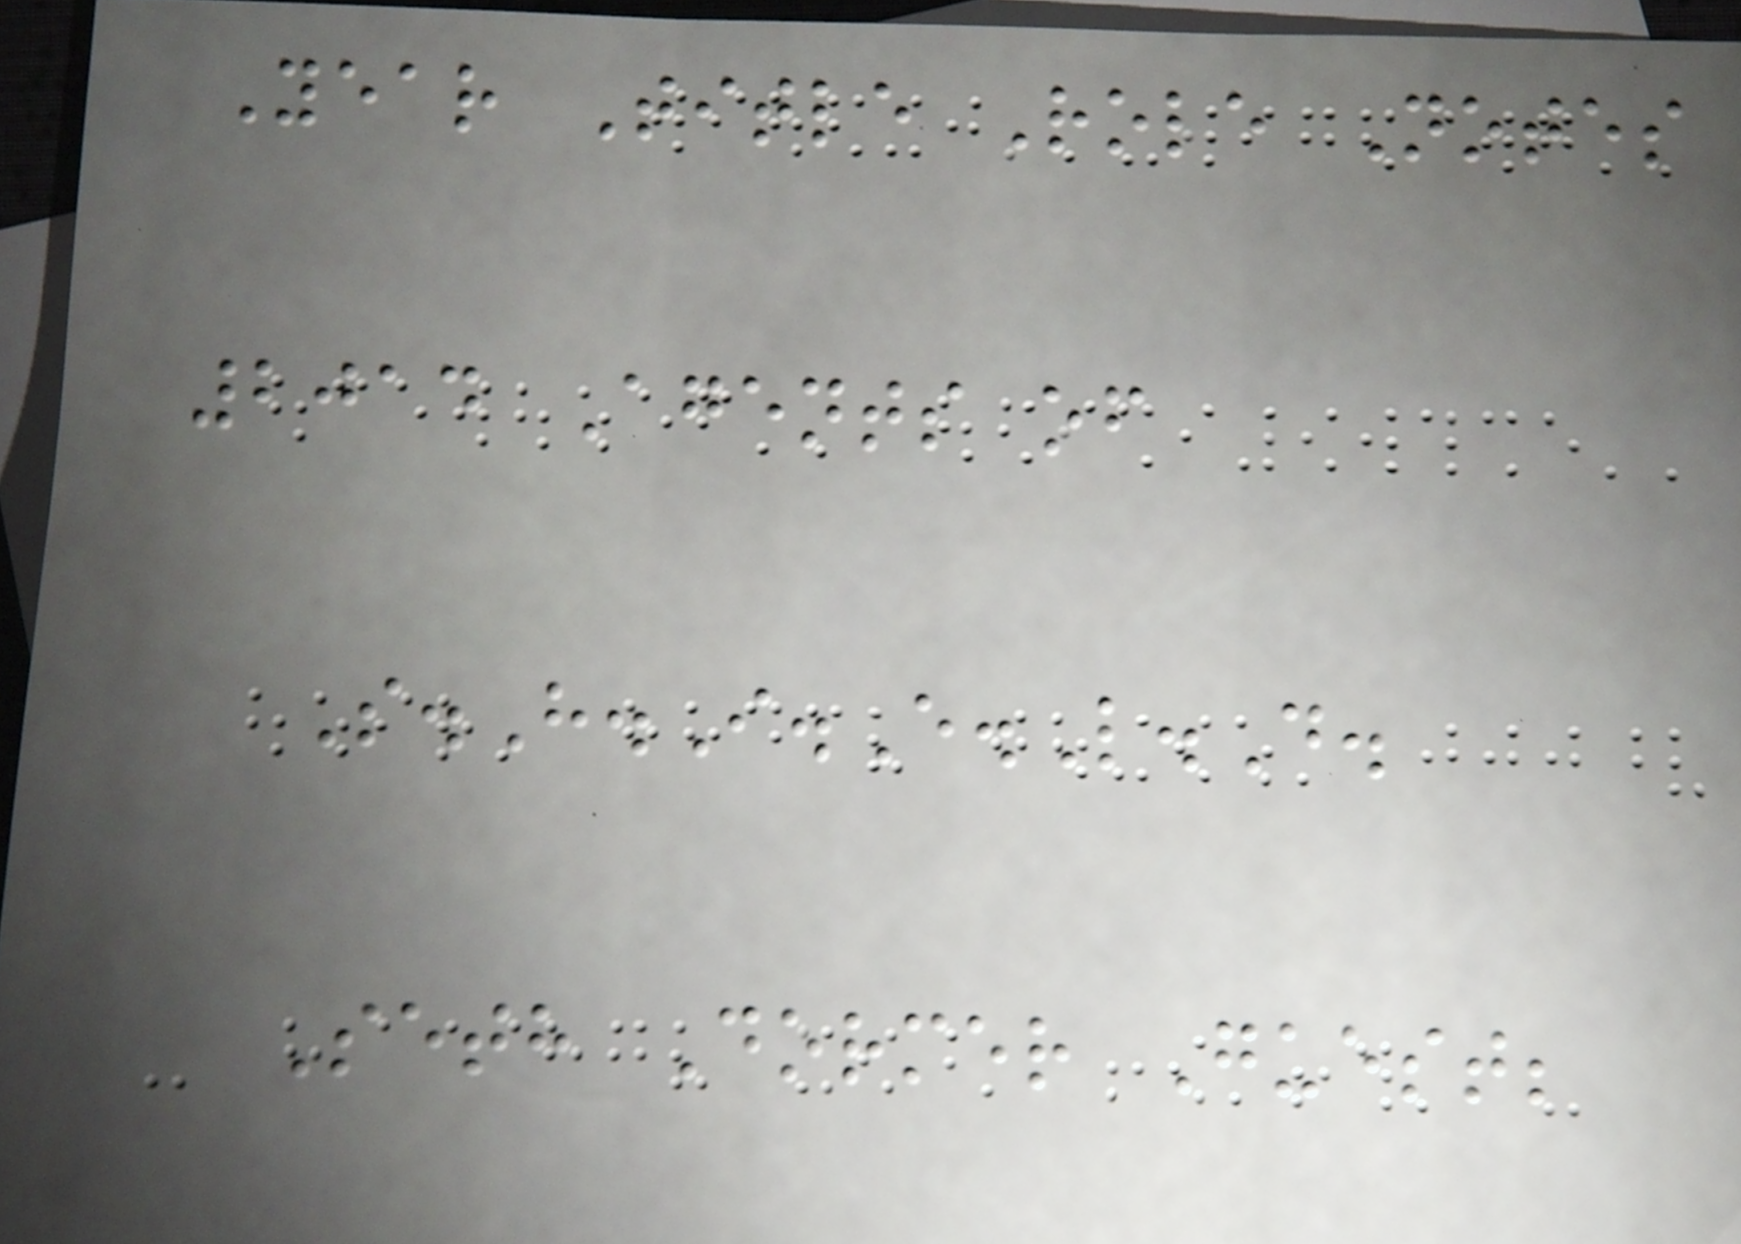Year Title Role Notes
2014 Agents of
S.H.I.E.L.D.
Seth Dormer Guest;
